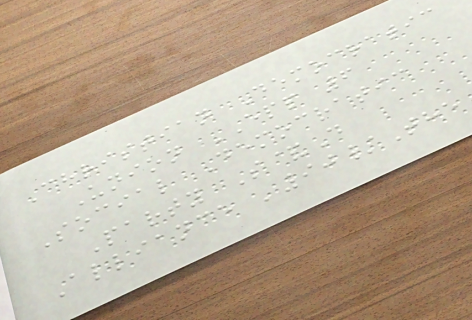Christian Democratic
Union EPP 6
Social Democratic
Party S&D
Alliance '90/The
